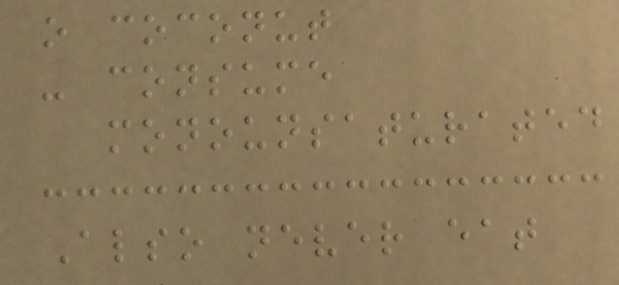o coconut
- consume
monounsaturated
Also never eat
